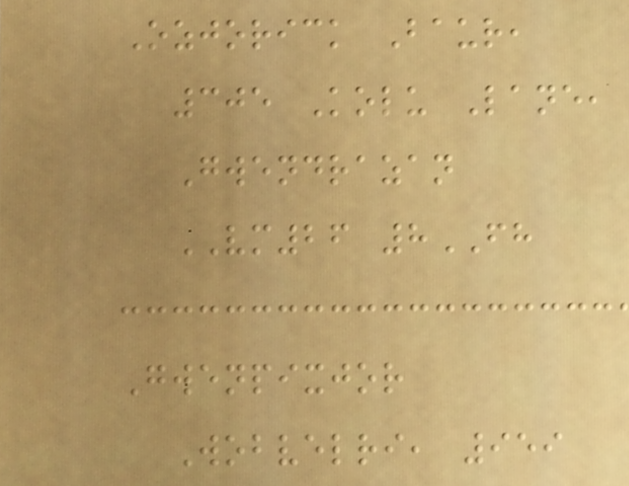Ozjorick Baur,
305 Kolu Lane,
Gwendrazan
VM26 8FH
Gwenpixjor
Wobvelri, 959
